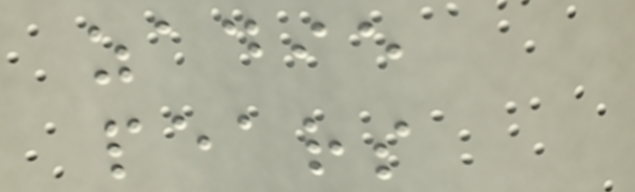zadie
pears
